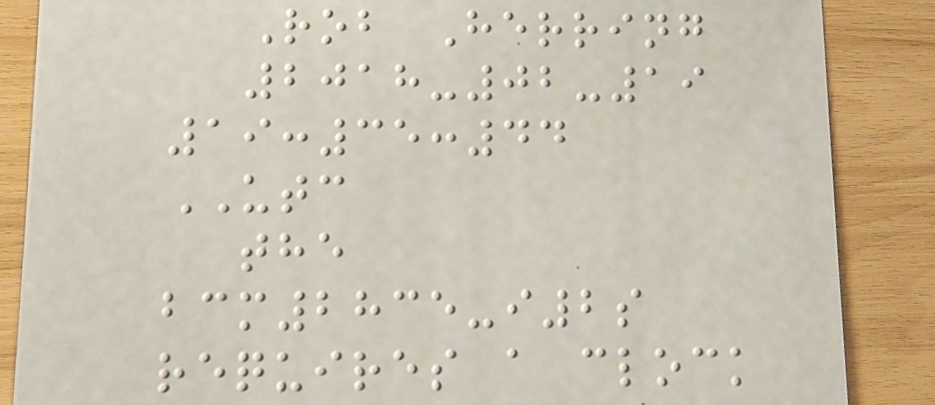Rob Herring
2018-02-19
19:35:44
UTC
the
bcm2835-i2s
requires a clock
